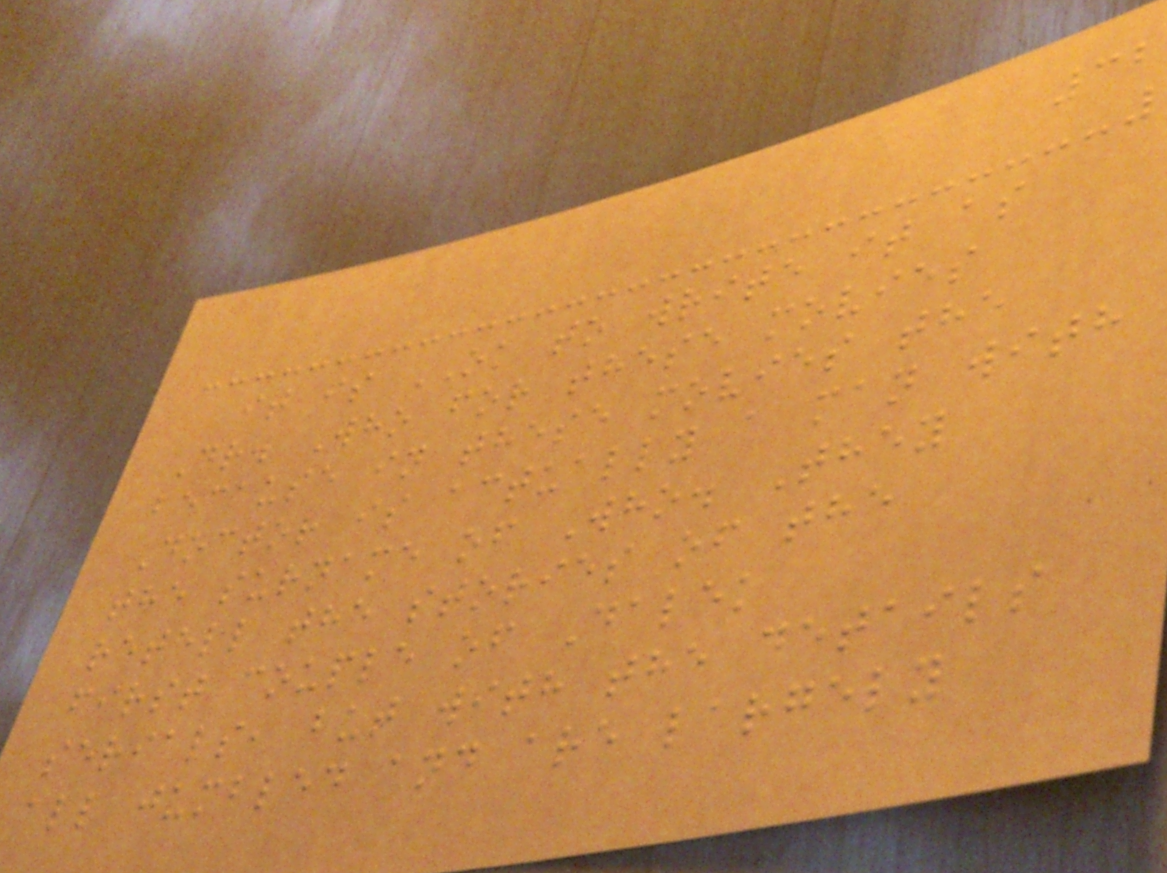32
it is OK to write it as
Dr. Who for these movies
because in these movies the
Doctor is actually a man with
the surname of Who. They
retell the stories of the
first couple of Dalek
serials, but with the details
all jumbled and are largely
